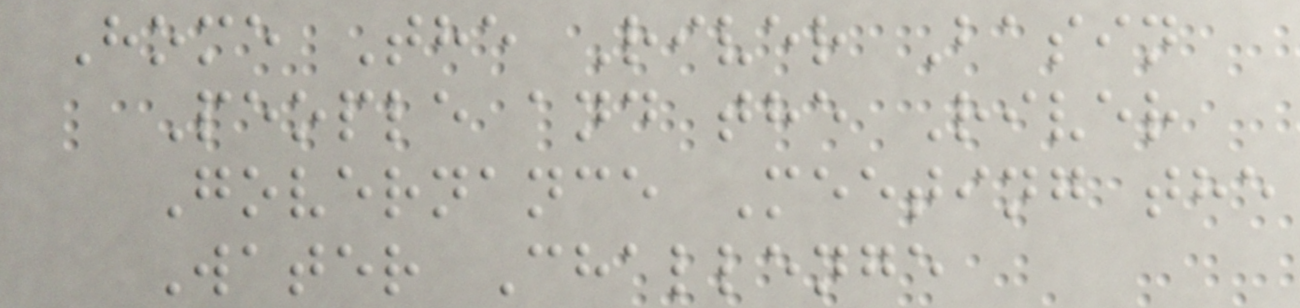Home The River Basin
People and the River
Governance Meeting the
Water Challenge
